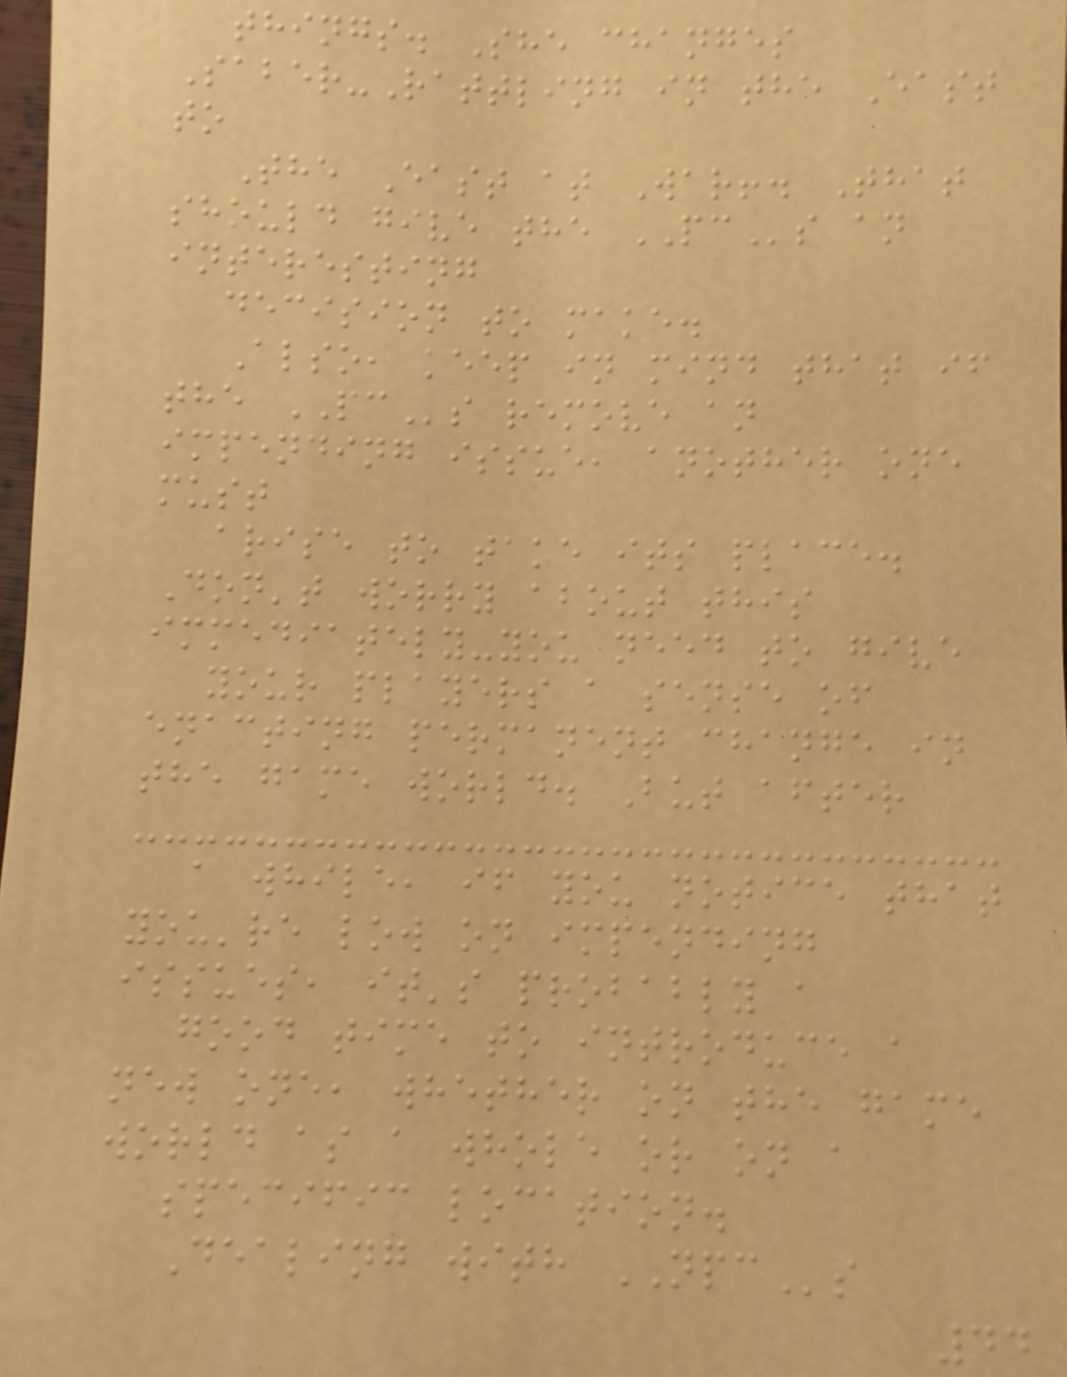things. She changes
Saber-Rattling in the East
to
The East at War!. That
should give the PCs an
interesting
decision to make.
Also, keep in mind that if
the PCs remove an
impending issue, another one
must
arise to take its place.
Don't worry about this
immediately-you need to give
your players a sense of
enacting permanent change in
the game world. But after
a while, if you notice that
you're low on impending
issues, it's probably a
good time to introduce a
new one, whether on the game
world as a whole or on a
specific location.
Dealing with NPCs
44
